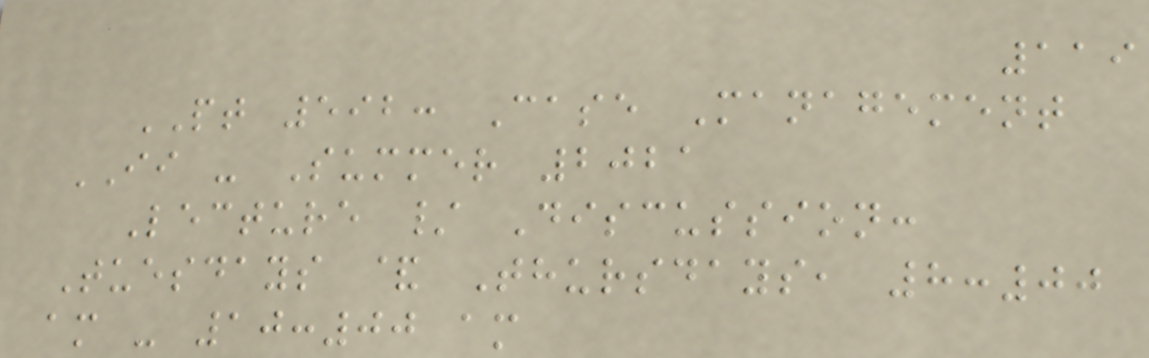119
PT 592: Case Management
II - Summer 2021
Lecture / Discussion:
Tuesdays & Thursdays, 8:00
am - 10:00 am
